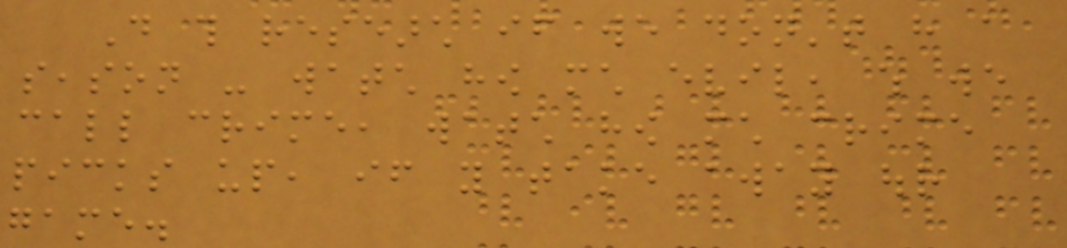Do this research if we don't have a
season - watch how much evil, which we
call crime, watch how much crime
picks up, if you take away our
game.
